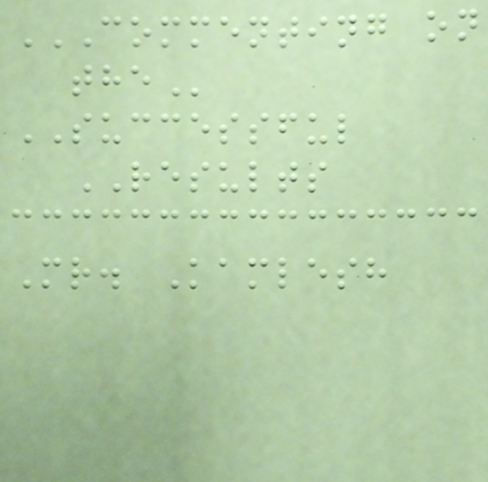COMMENTING ON
THE
SUCCESSFUL
RESULTS
Mr. Kamlesh
